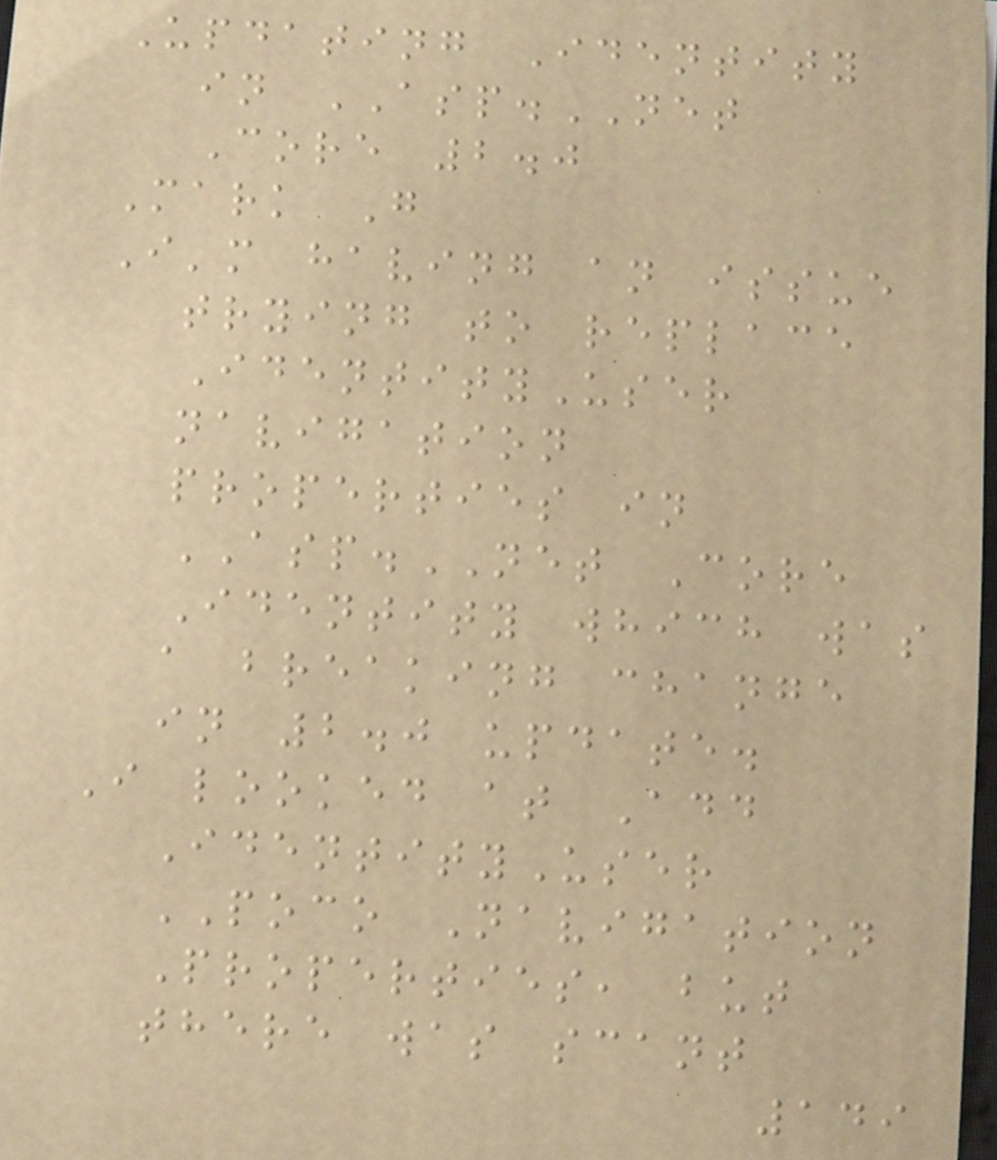Updating Identity
in ASP.NET
Core 2.0
Mark G
I'm having an issue
trying to replace
IdentityUser
navigation
properties in
ASP.NET Core
Identity which was
a breaking change
in 2.0 update.
I looked at Add
IdentityUser
POCO Navigation
Properties, but
there was scant
149
